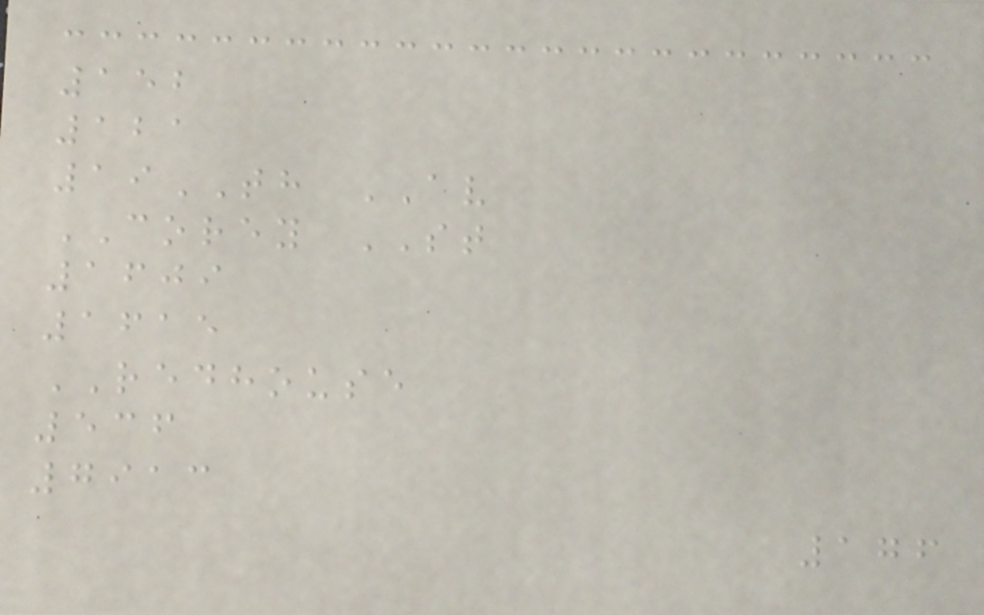152
121
19TH AV
COREY ST
1609
1615
REDHOUSE
536
7913
176
